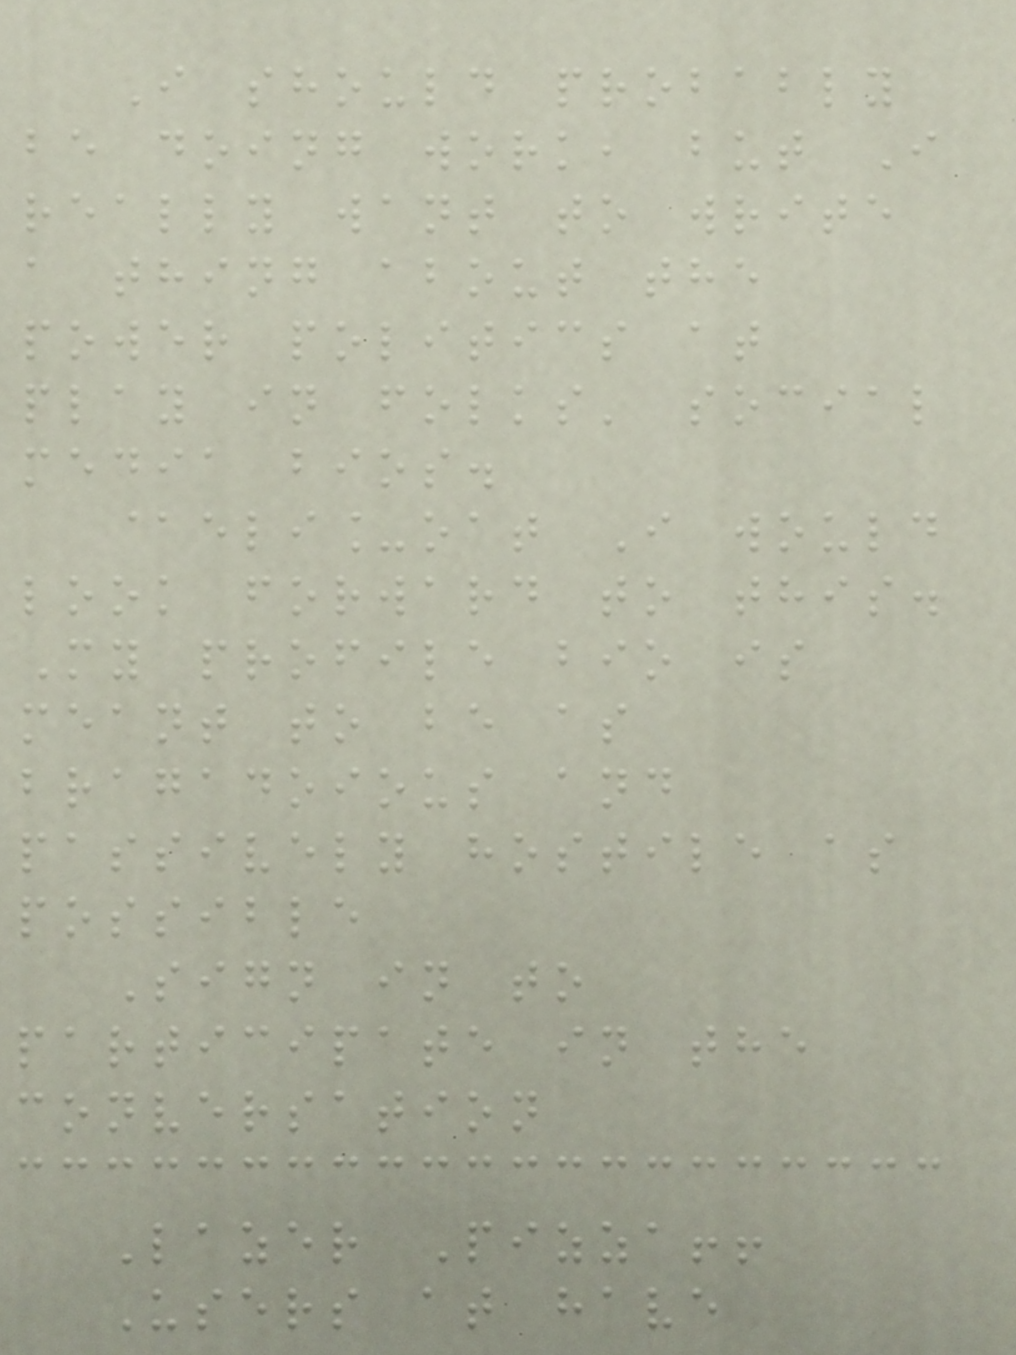I should probably
be doing work, but I
really want to write
a thing about the
power politics at
play in folks' social
media bios.
@eli_oat I would
look forward to this.
My profile bio is
meant to be as
bragadoious and
passively hostile as
possible
Sign in to
participate in the
conversation
Lazer Pizza!!
Users at have
